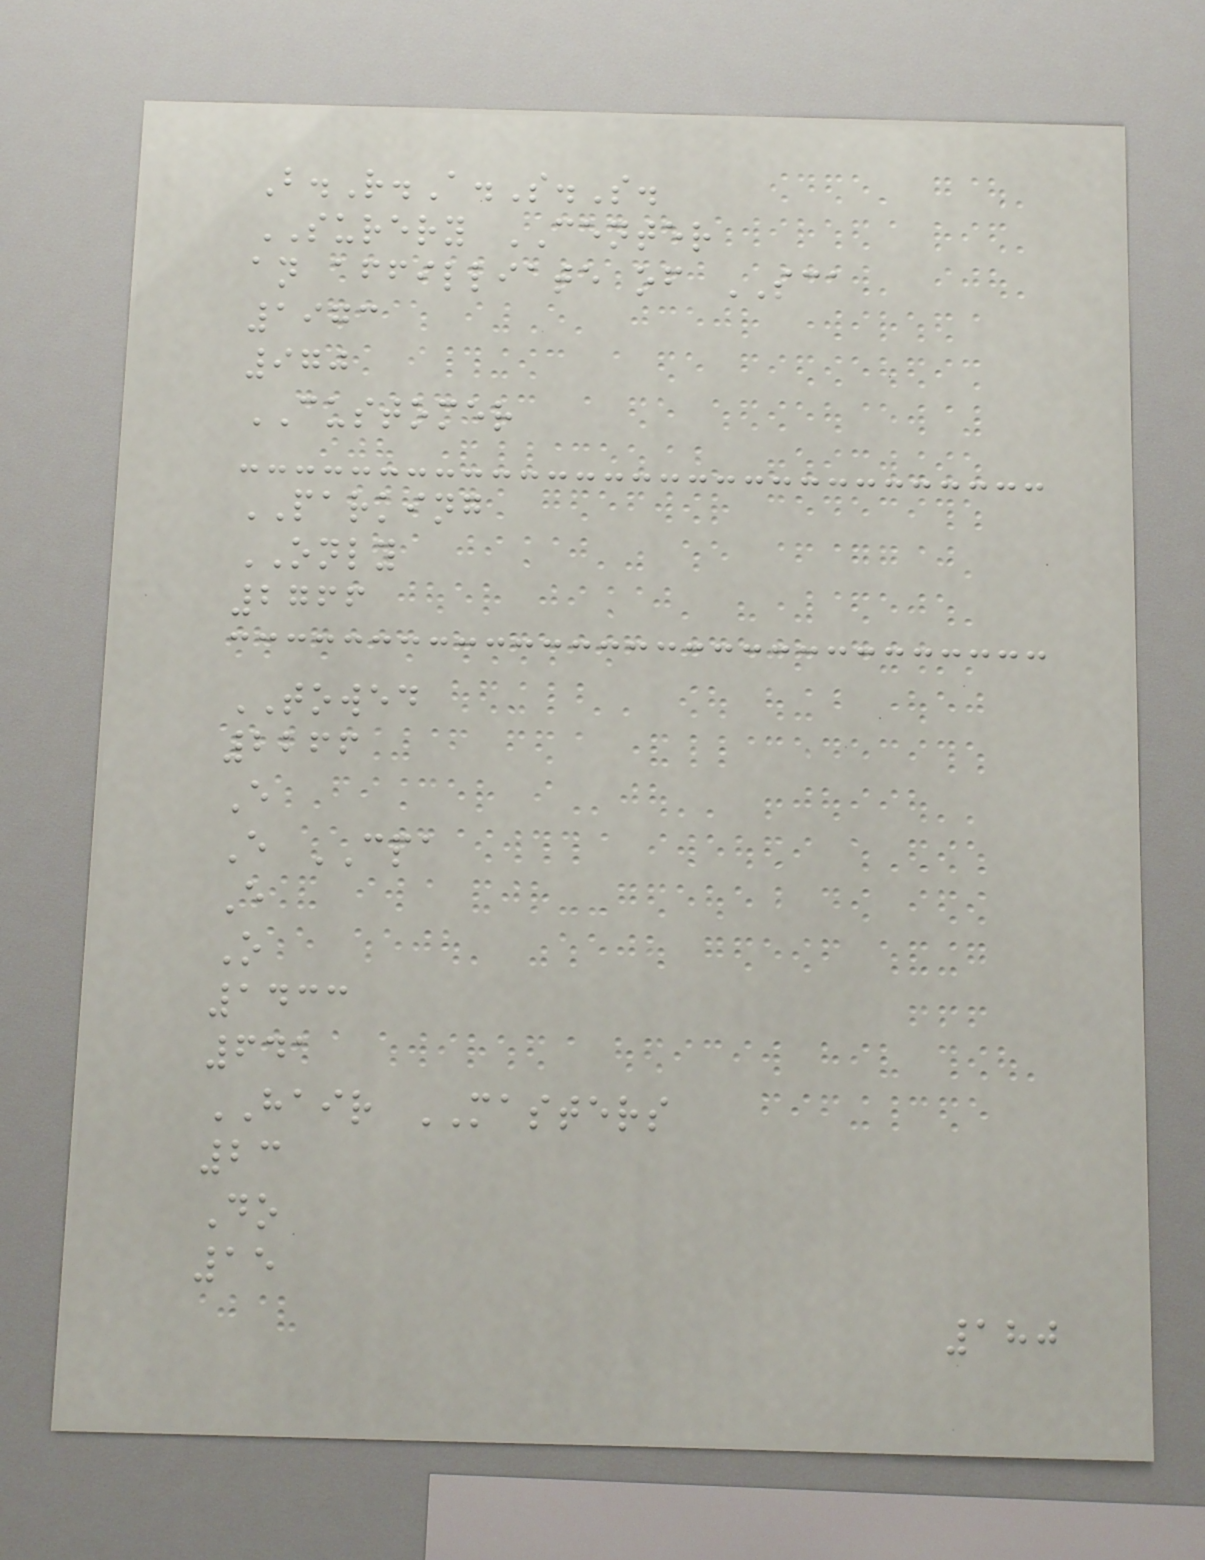B.R.A.S.S.
SURERY CENTER
an affilliate of SCA
1973
970
CUSTOMER
PARKING
ONLY
2766
TOWED
2266
E
E CPA
E
O
1433
641
HAIR MASTERS
23
Do
15
180
